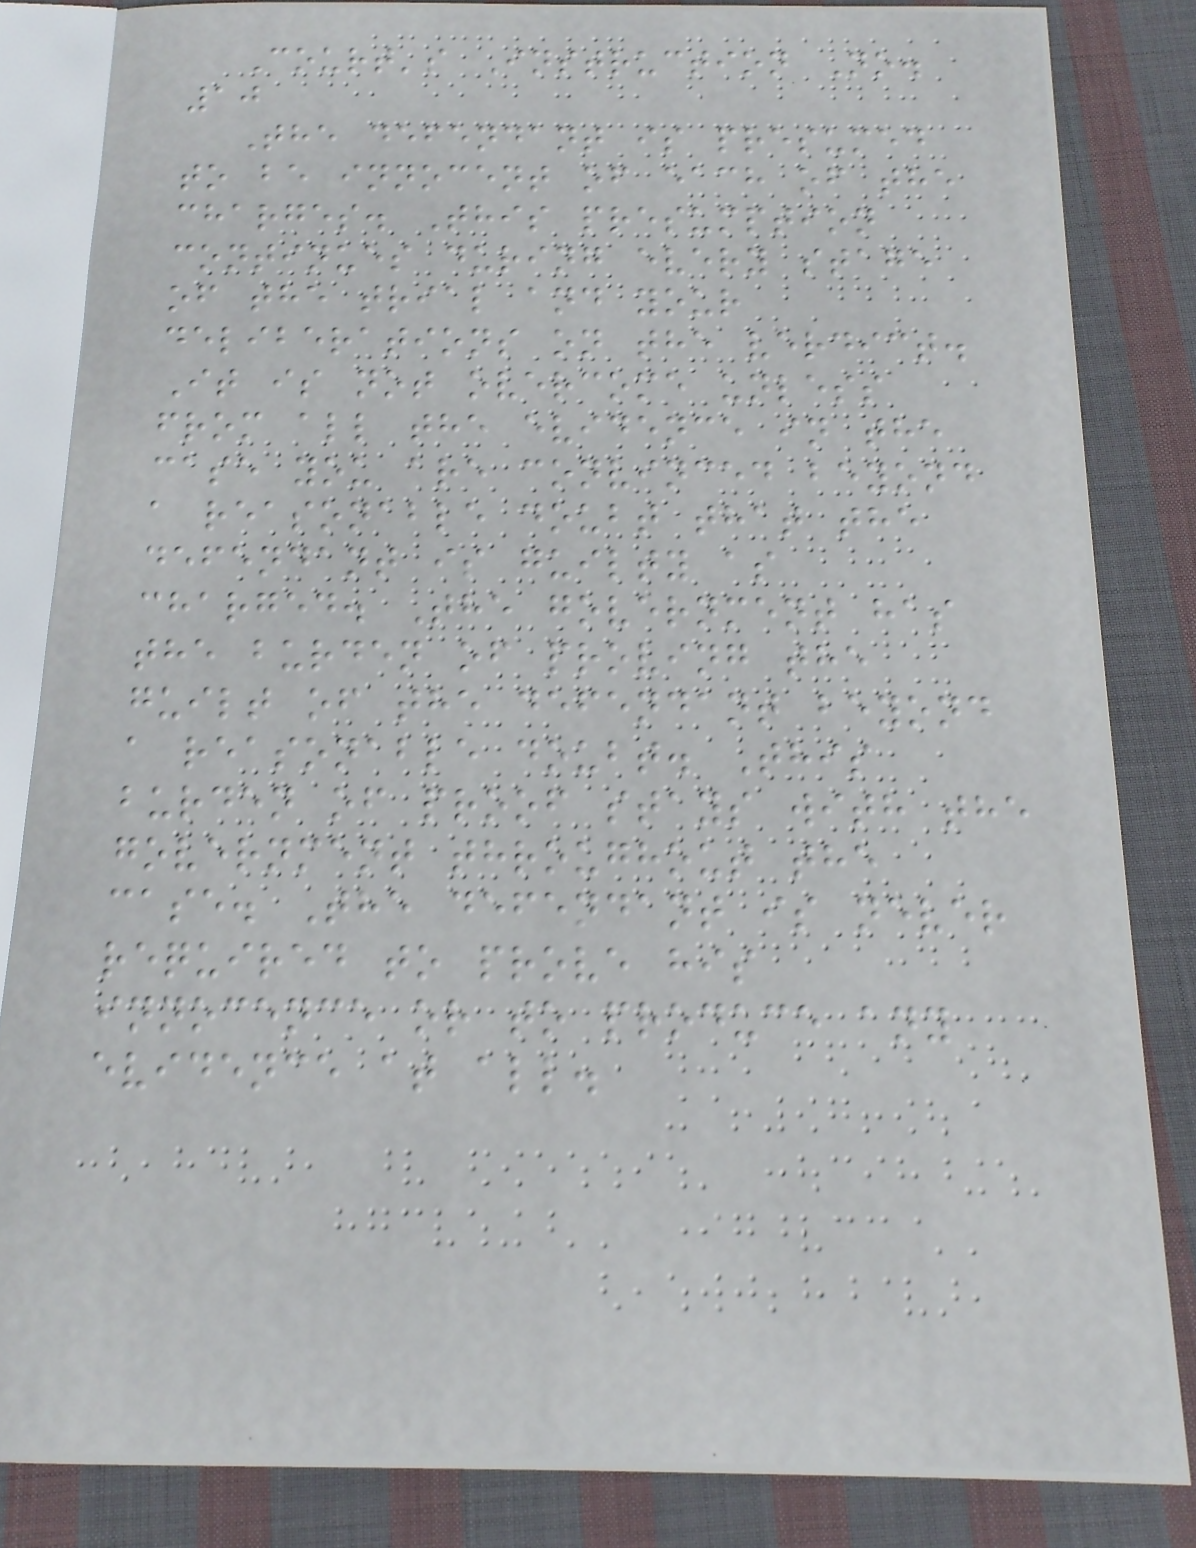Court's Instruction No.
10
The defendant is presumed
to be innocent of each of the
charges. This presumption
continues during every stage
of the trial and your
deliberations on the verdict.
It is not overcome unless
from all the evidence in the
case you are convinced beyond
a reasonable doubt that the
defendant is guilty as
charged. The government has
the burden of proving the
guilt of the defendant beyond
a reasonable doubt. This
burden of proof stays with the
government throughout the
case. The defendant is never
required to prove his
innocence or to produce any
evidence at all.
